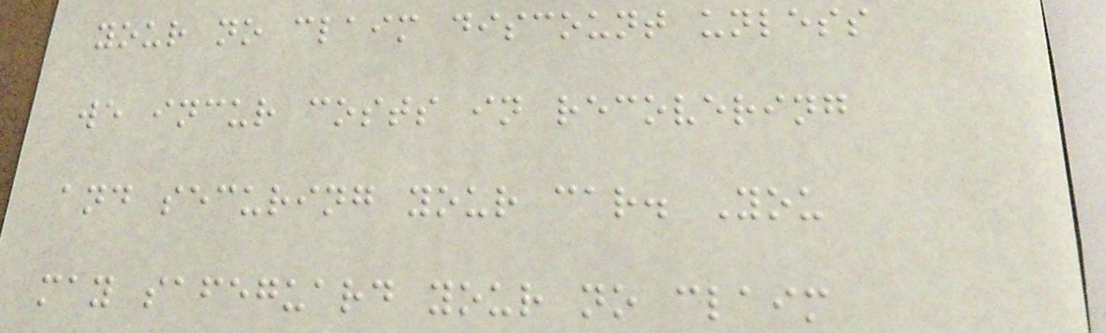your no claim discount unless
we incur costs in recovering
and securing your car. You
may safeguard your no claim
